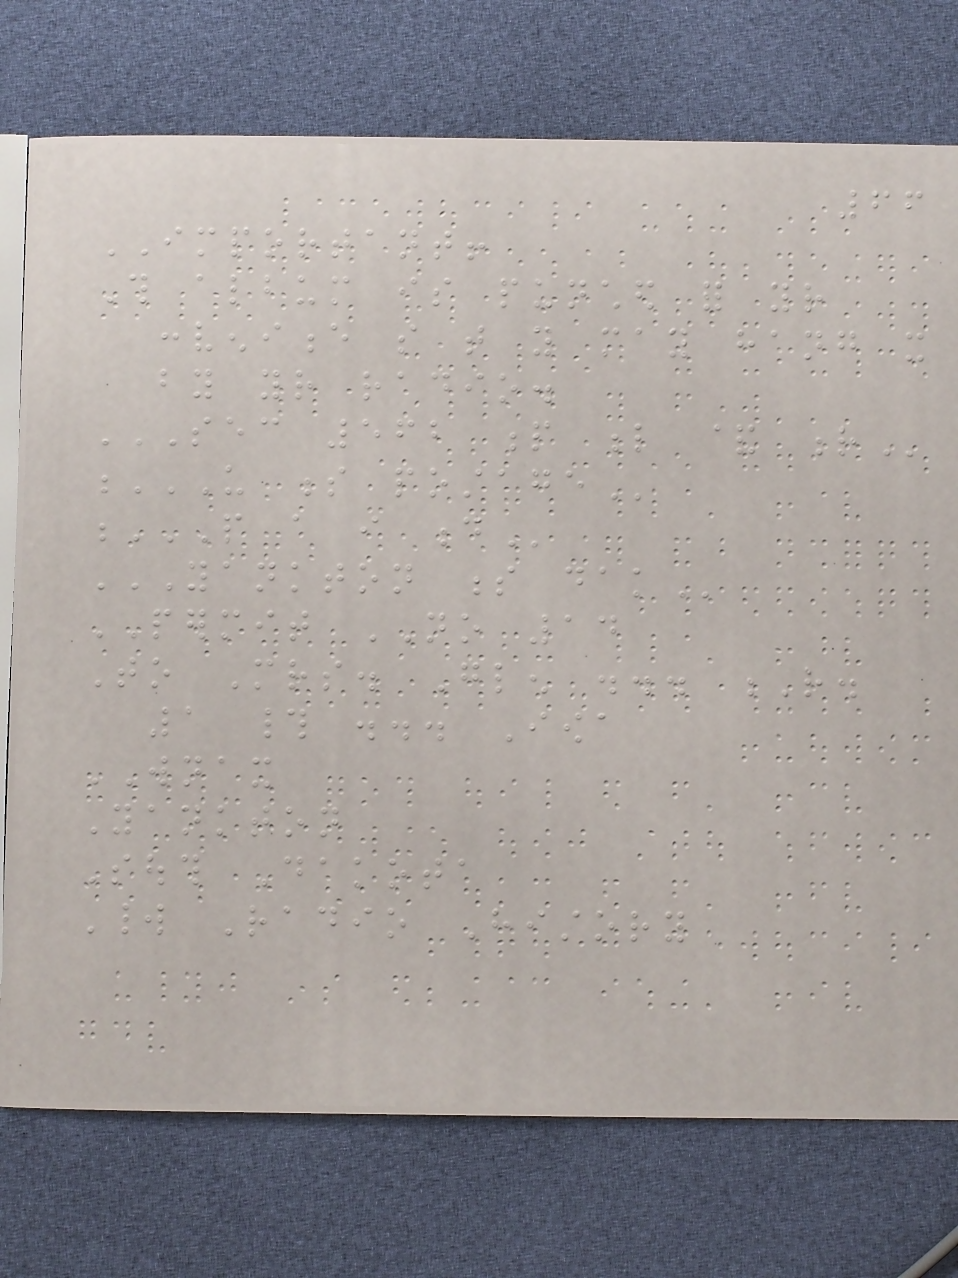66
IMPORTANT!
This album is punched for your
convenience so that you may hang it
by your radio.
SEC 562 P L & R
U S POSTAGE
P A I D
YANKTON S DAK
PERMIT NO 14
To Mrs. Glen ... R.
1 # ... Iowa
WNAX
Yankton
South Dakota
World Radio History
